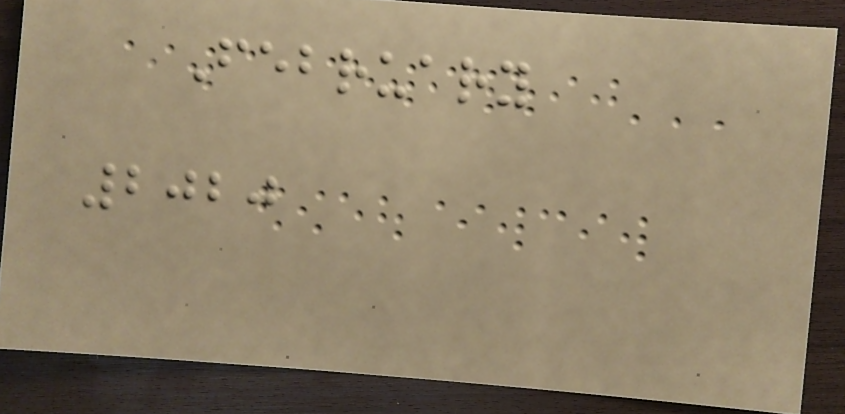February
2020
